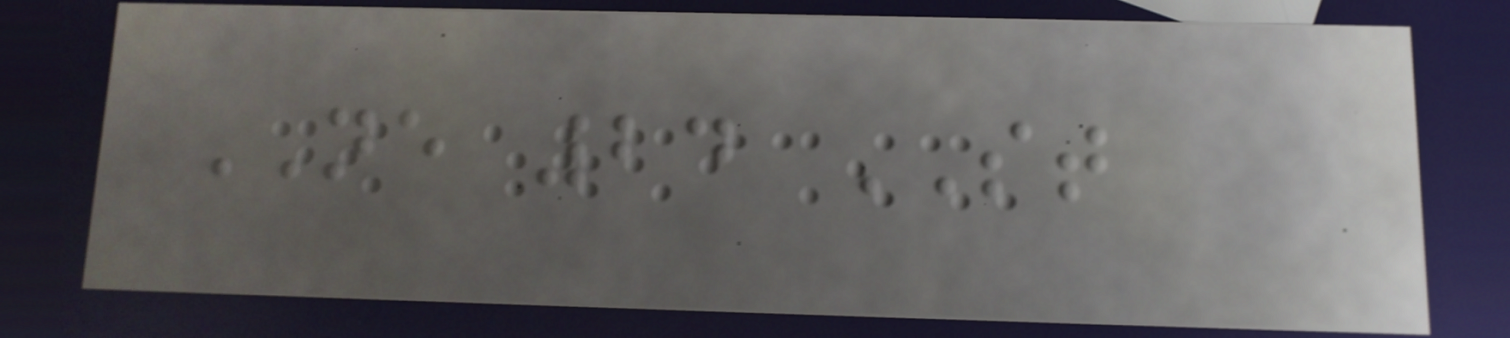NE 24 ST
